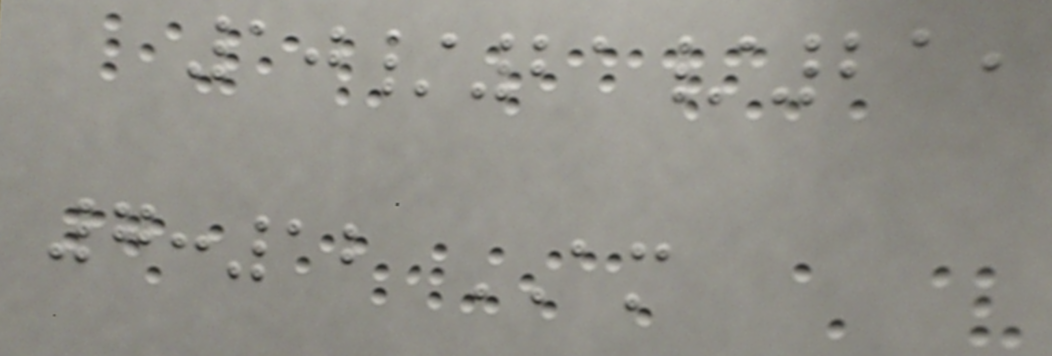10/21/21,
7:12 AM
